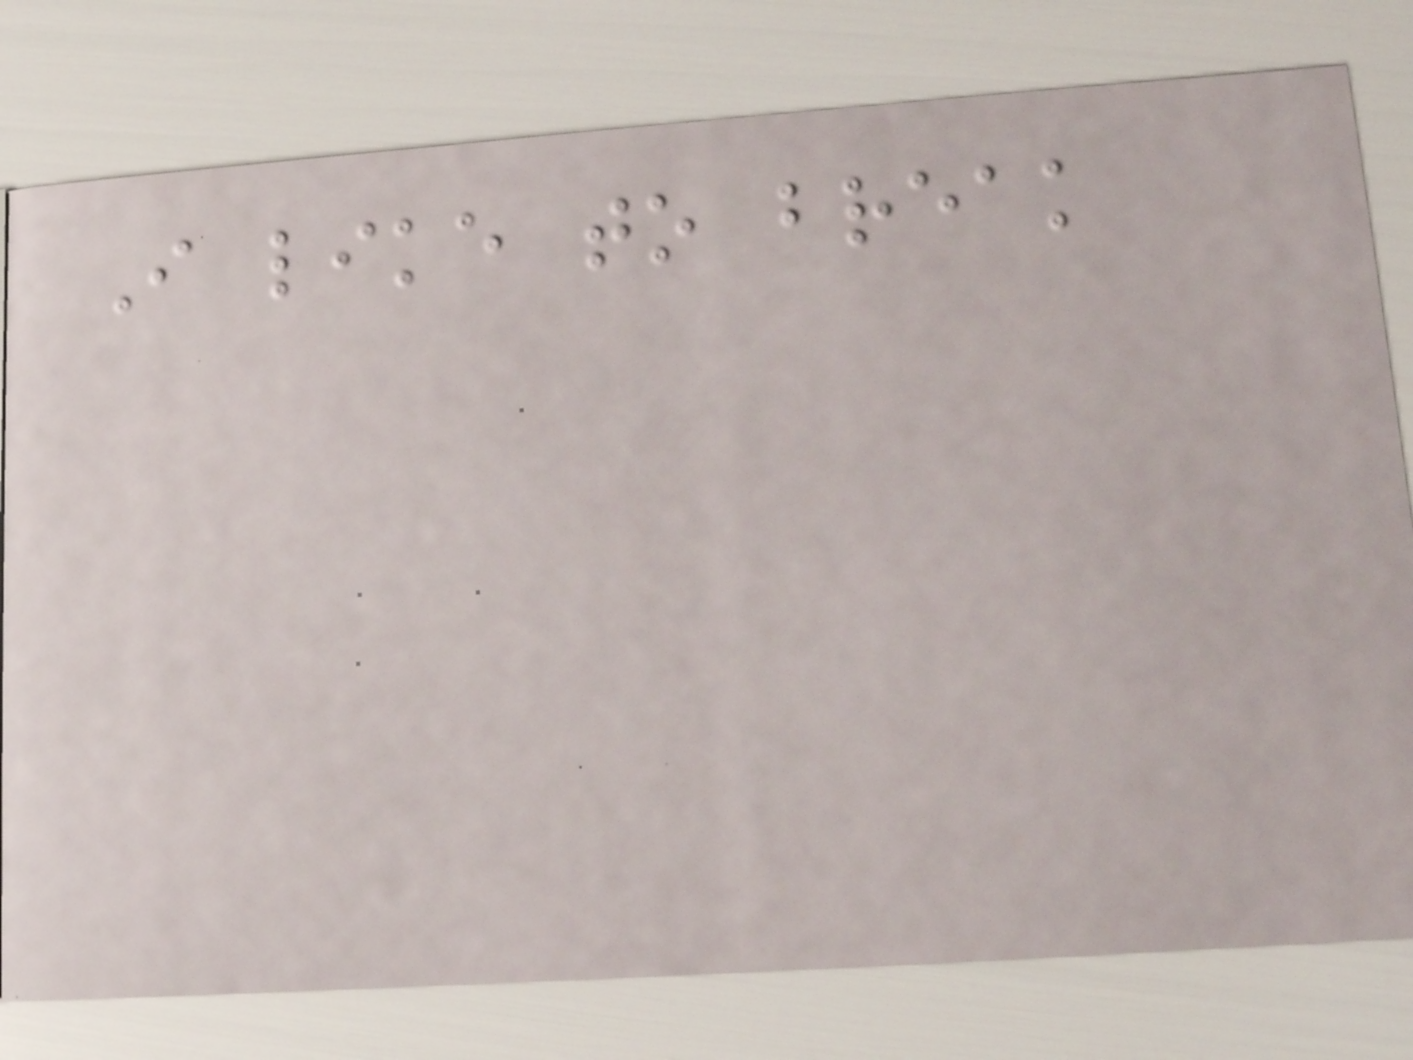I like to break
